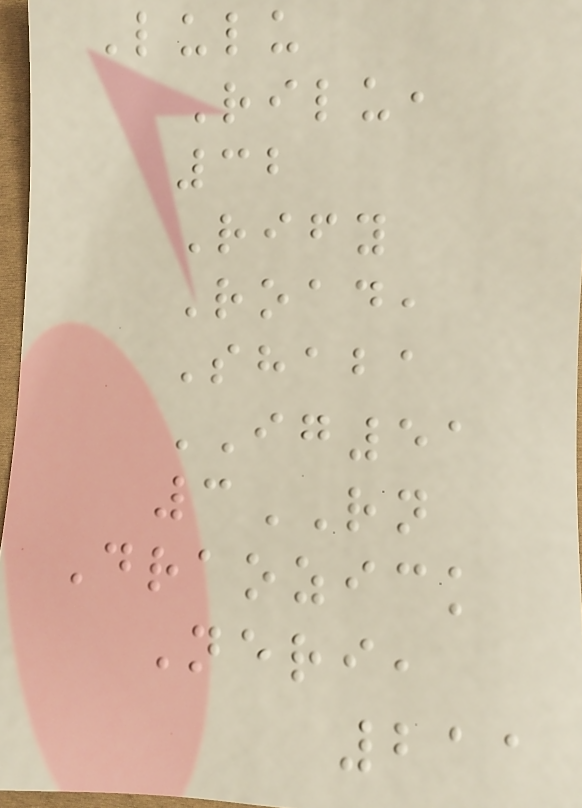Lulu
Rilu,
32
Rify
Road,
Shaba
IG51
3RN
Draozick
Neri,
211
